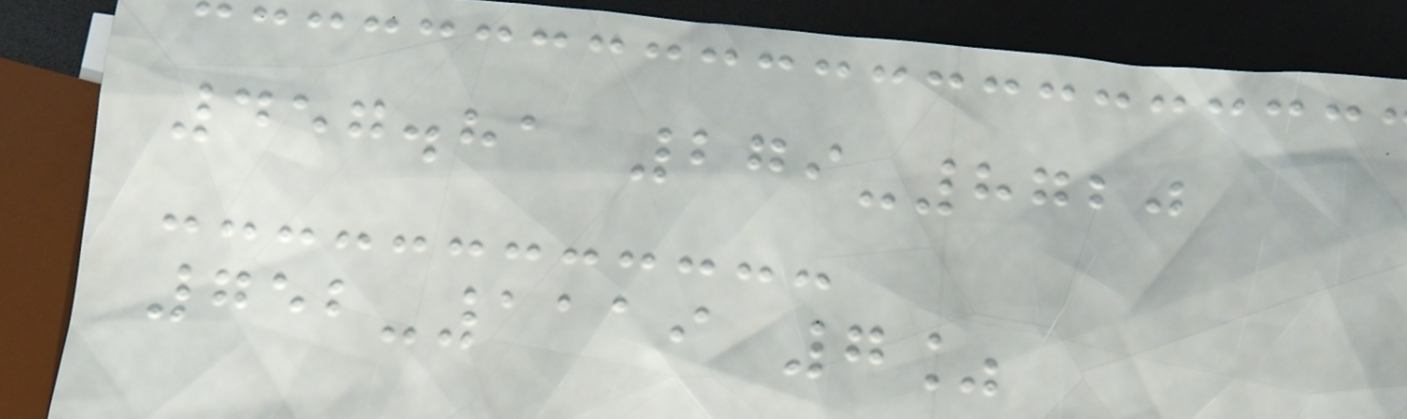457.81 279-8720
752-1119 7%
